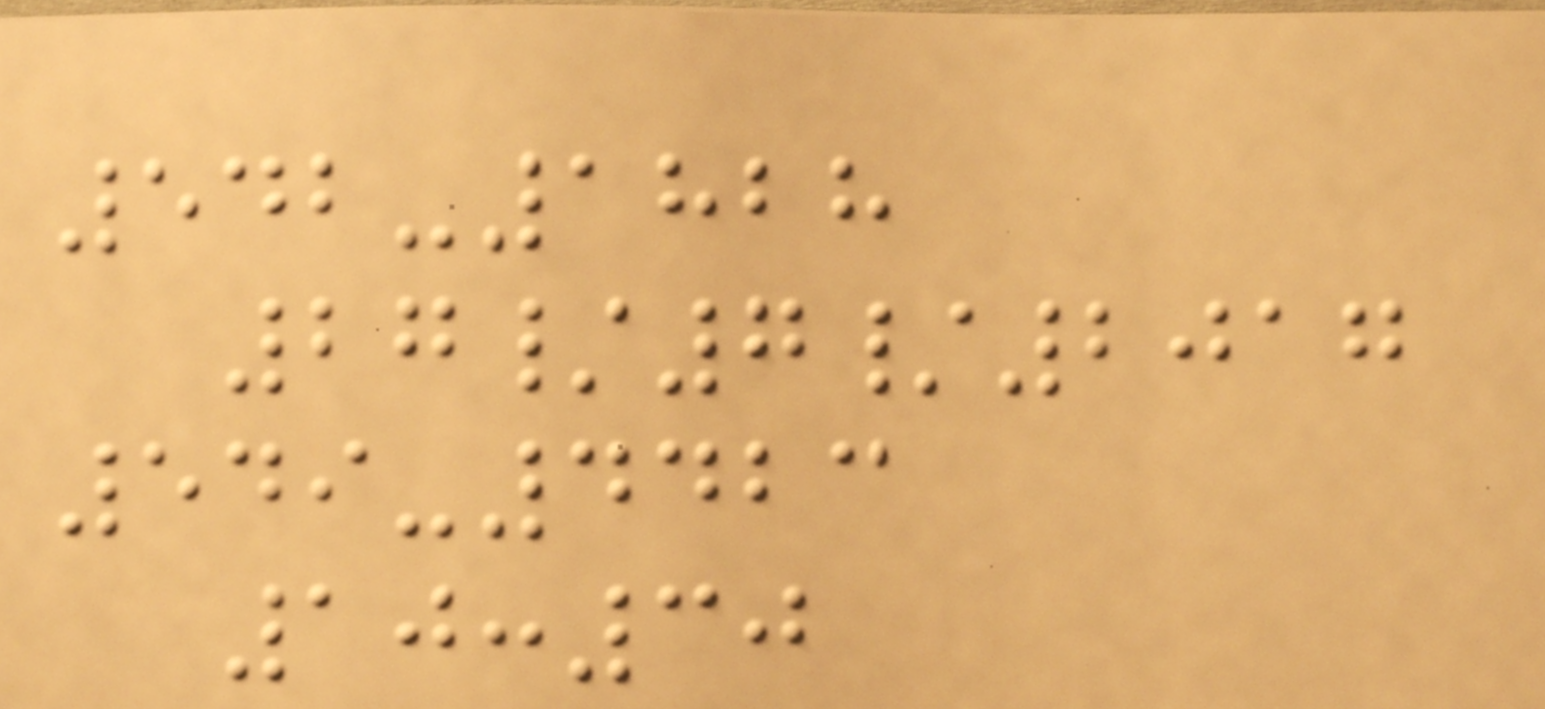542-1828
27/7/2017
549-4423
10:30
